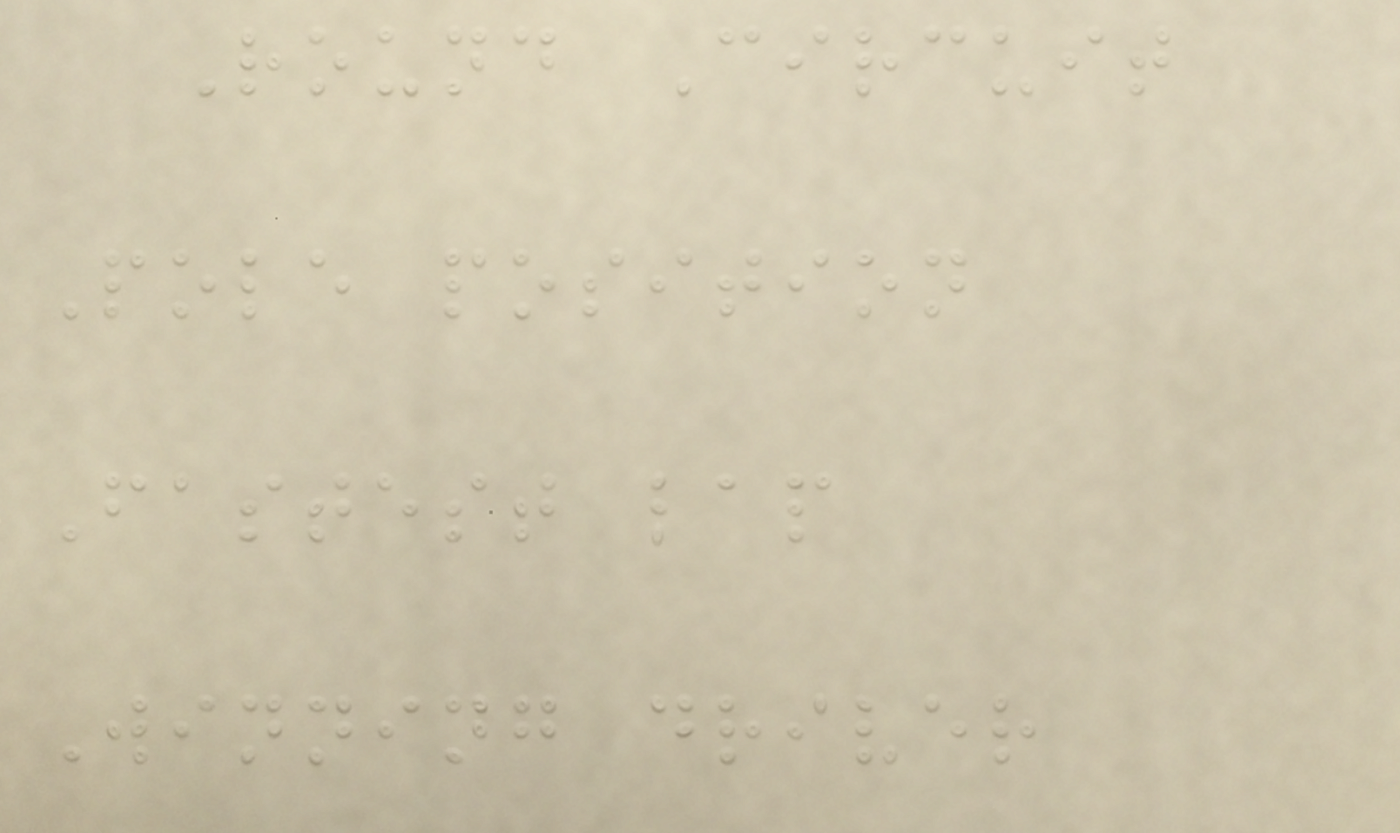Round Circuit
Pole position
Fastest lap
Winning driver
